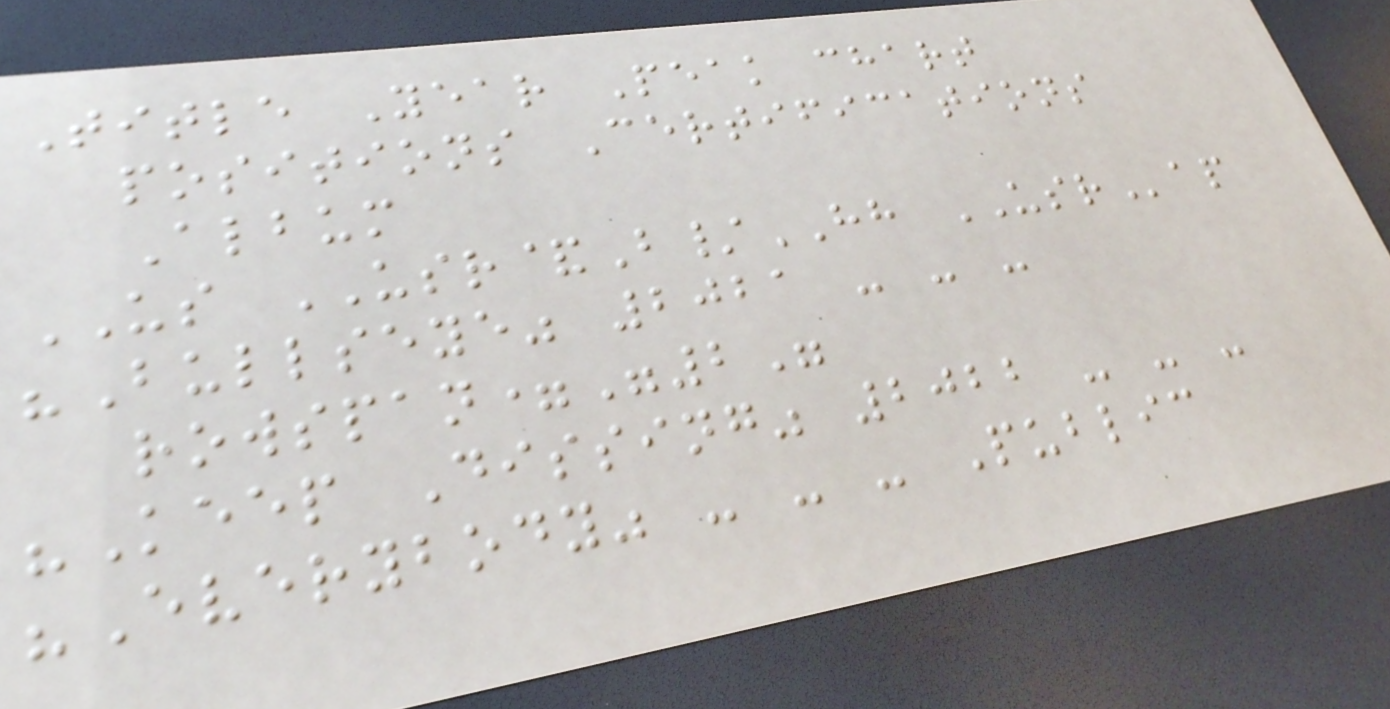Title Year Peak chart
positions Certifications
Album
US USR&B/HH USRap
"Bullseye" 2021 - - -
rowspan="2"
"Keep Dissing" 2022 - - -
"Everybody" - - - Public
